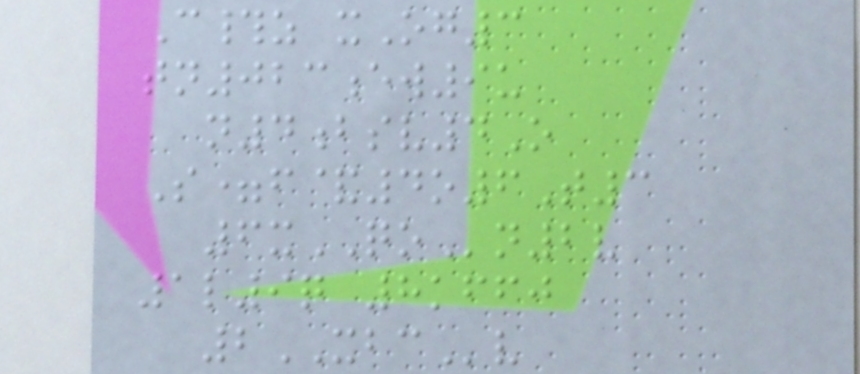C#z xOg3
tn023ew9u
n4bsv4O
S=f&4o6T3
6xQOn2v
1l9q 8kffj
2XBCv
